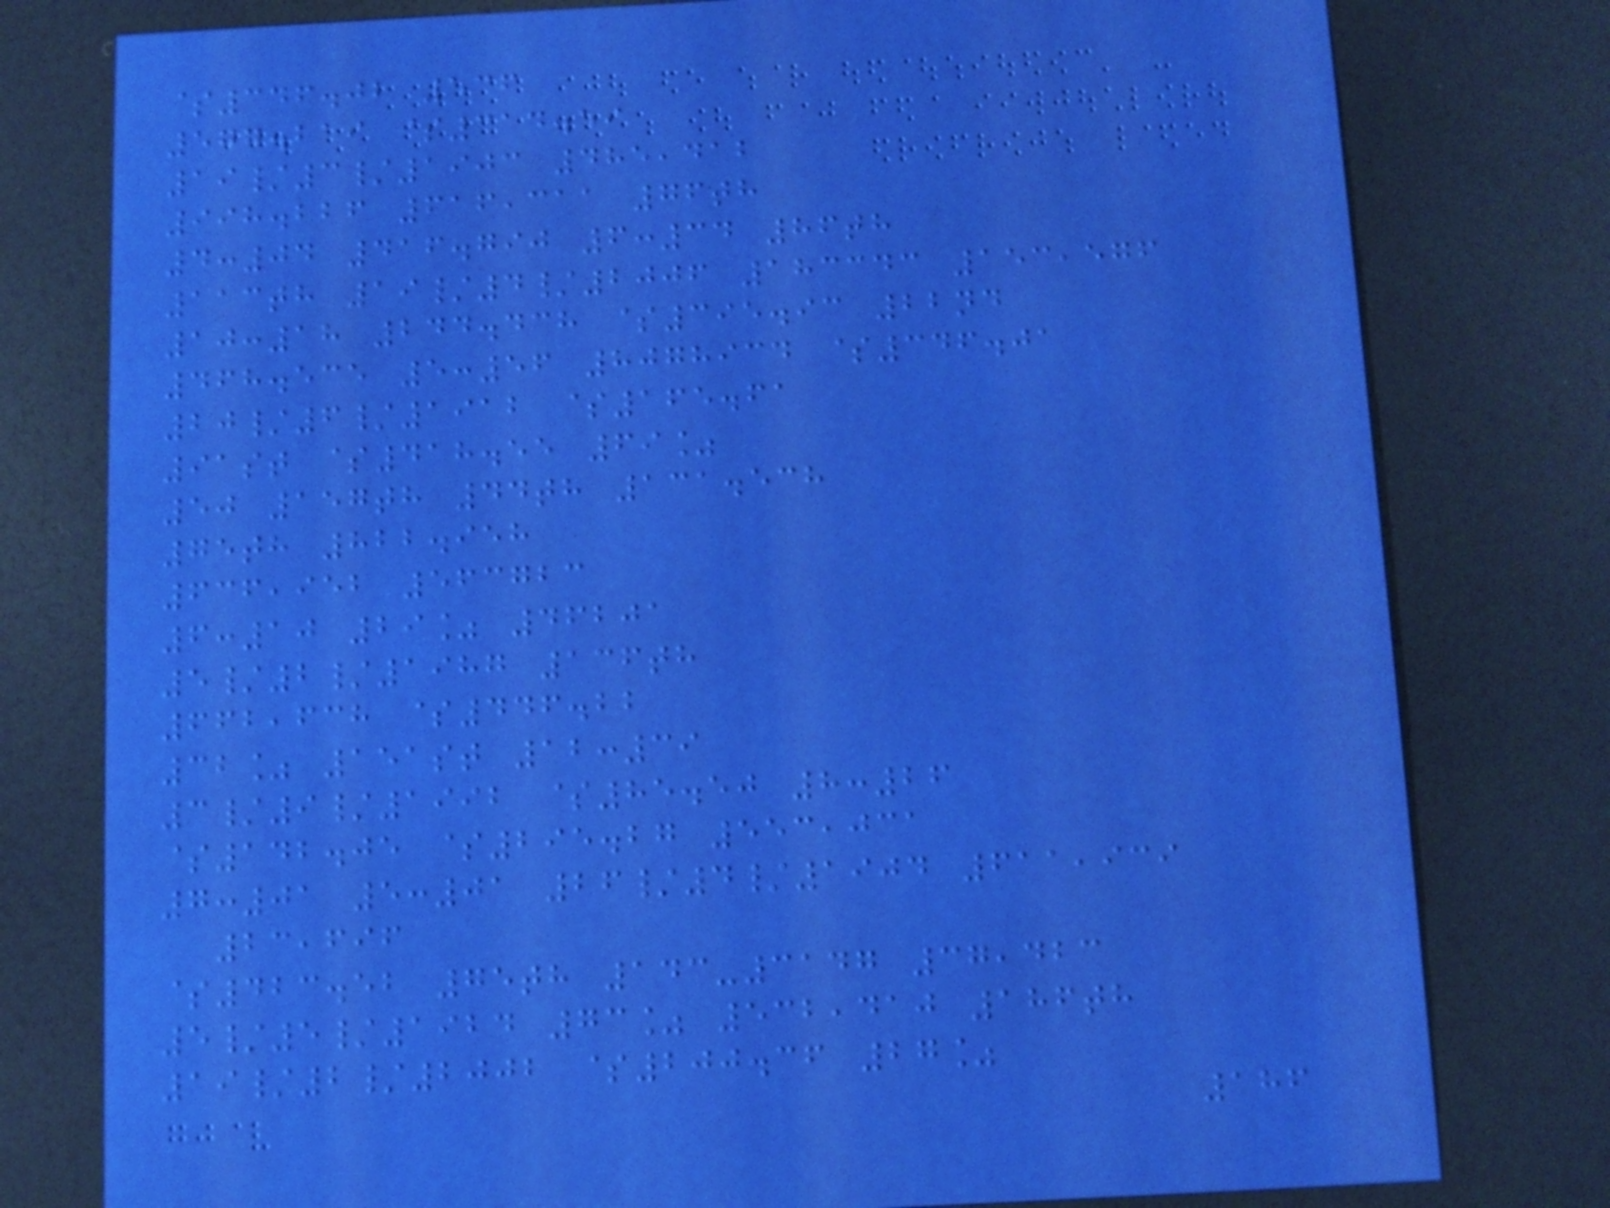$346.02 536
577.219 $314.59
19/3/1903 485,412
998.226 616,311 76th
4:04 416.790 6:34 86th
113th 19/4/2006 183343 153,576
10:18 244.438 $395.93 22nd
468.535 5:56 8078934 $346.01
20/6/1912 $165.61
91st $418.55 69%
50 157th 44th 131.538
75th 822.958
636,952 563723
6:10 29% 46201
5/2/1987 136th
662,638 $446.22
32% 151st 12:39
3/9/1992 $85.50 8:26
$142.05 $295.27 553,031
7:01 5:01 26/4/1904 611,939
23,696
$423.52 75th 143-3147 37,423
5/5/1924 73% 532,410 186th
19/2/2002 $200.36 27%
186
